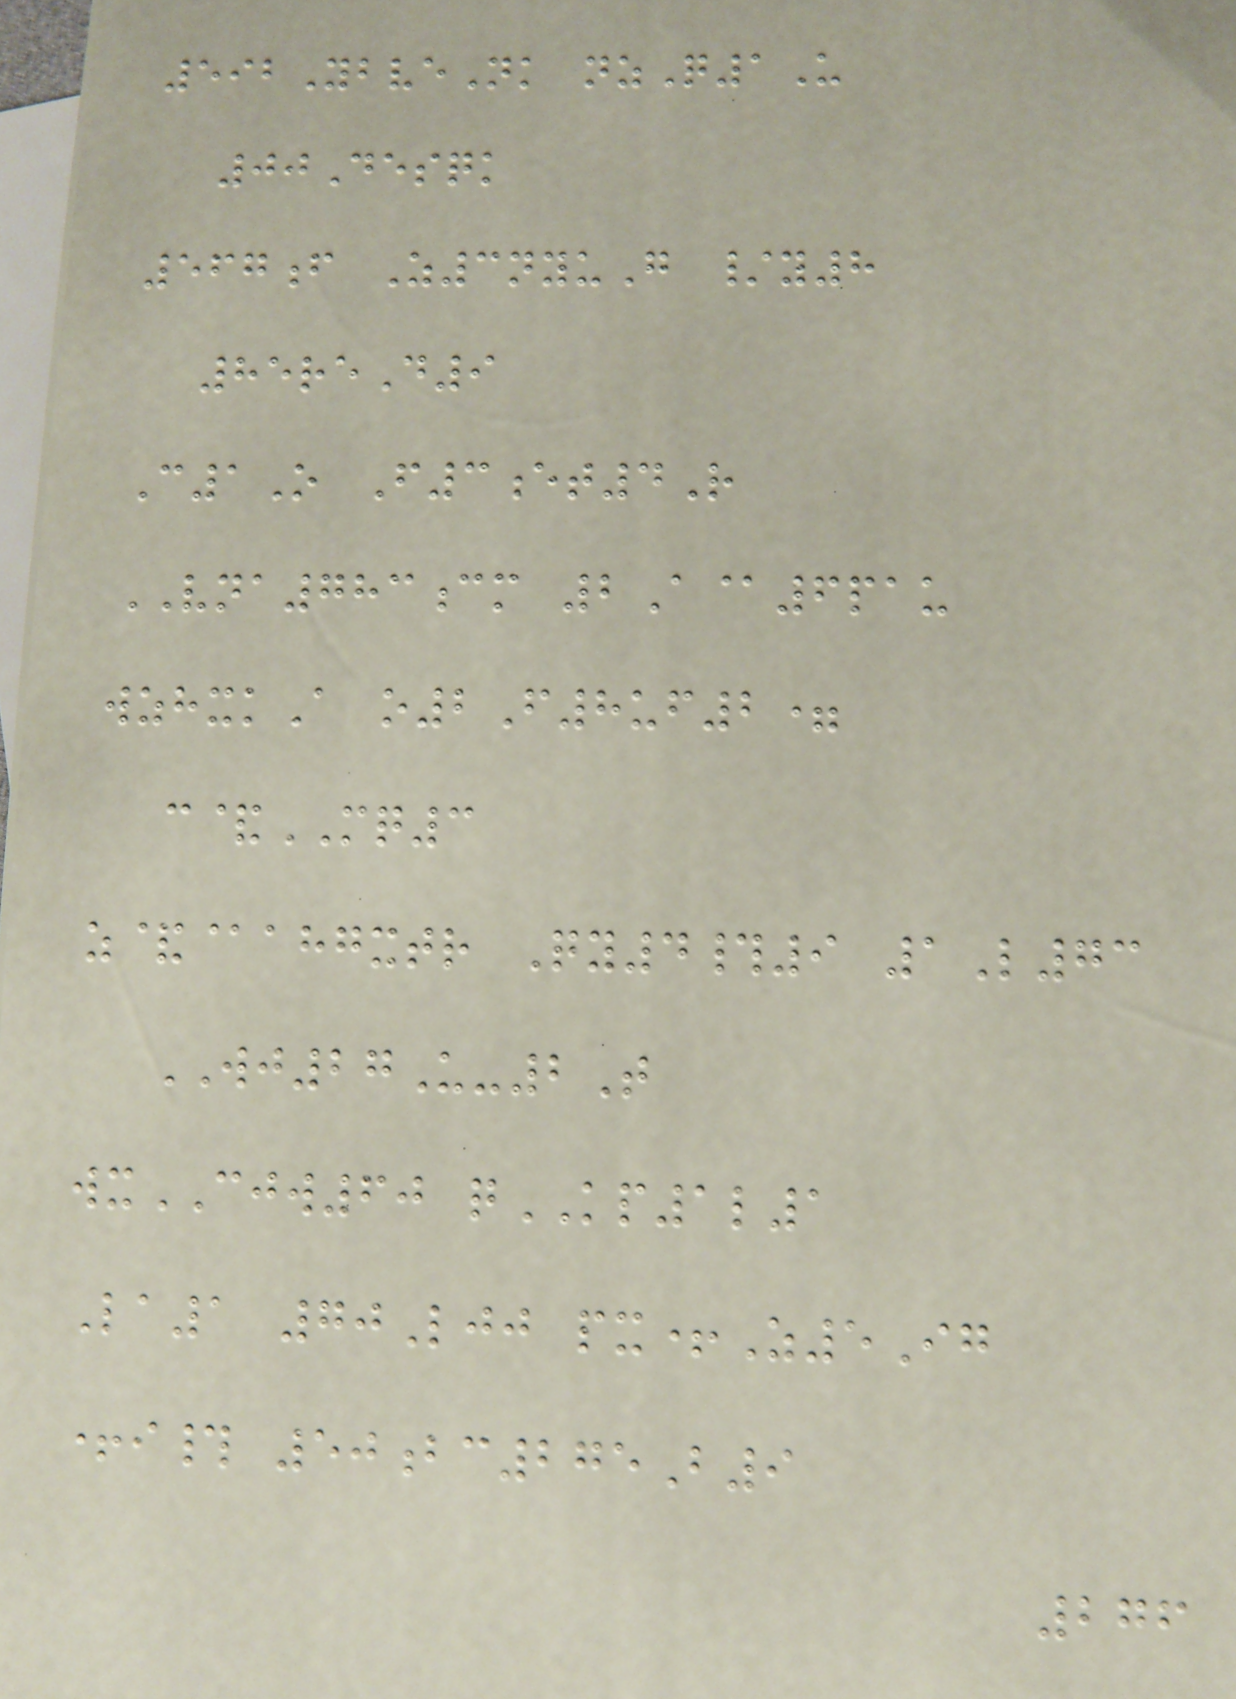592YbveNk nzQ1U
00Desqk
567f Z3nyuG /y8
85reD9
C1O F3et4R
VNA783cm 2A@6pau
wzhxkA o2F8uf2=
c&MQ3
z&@ahgxtr Qy4#9 1L73
WJ27U-2T
wxCJW60 qKP1l1
La1 70Ljj px+Z5Ig
+i# 50bc275B9
276
